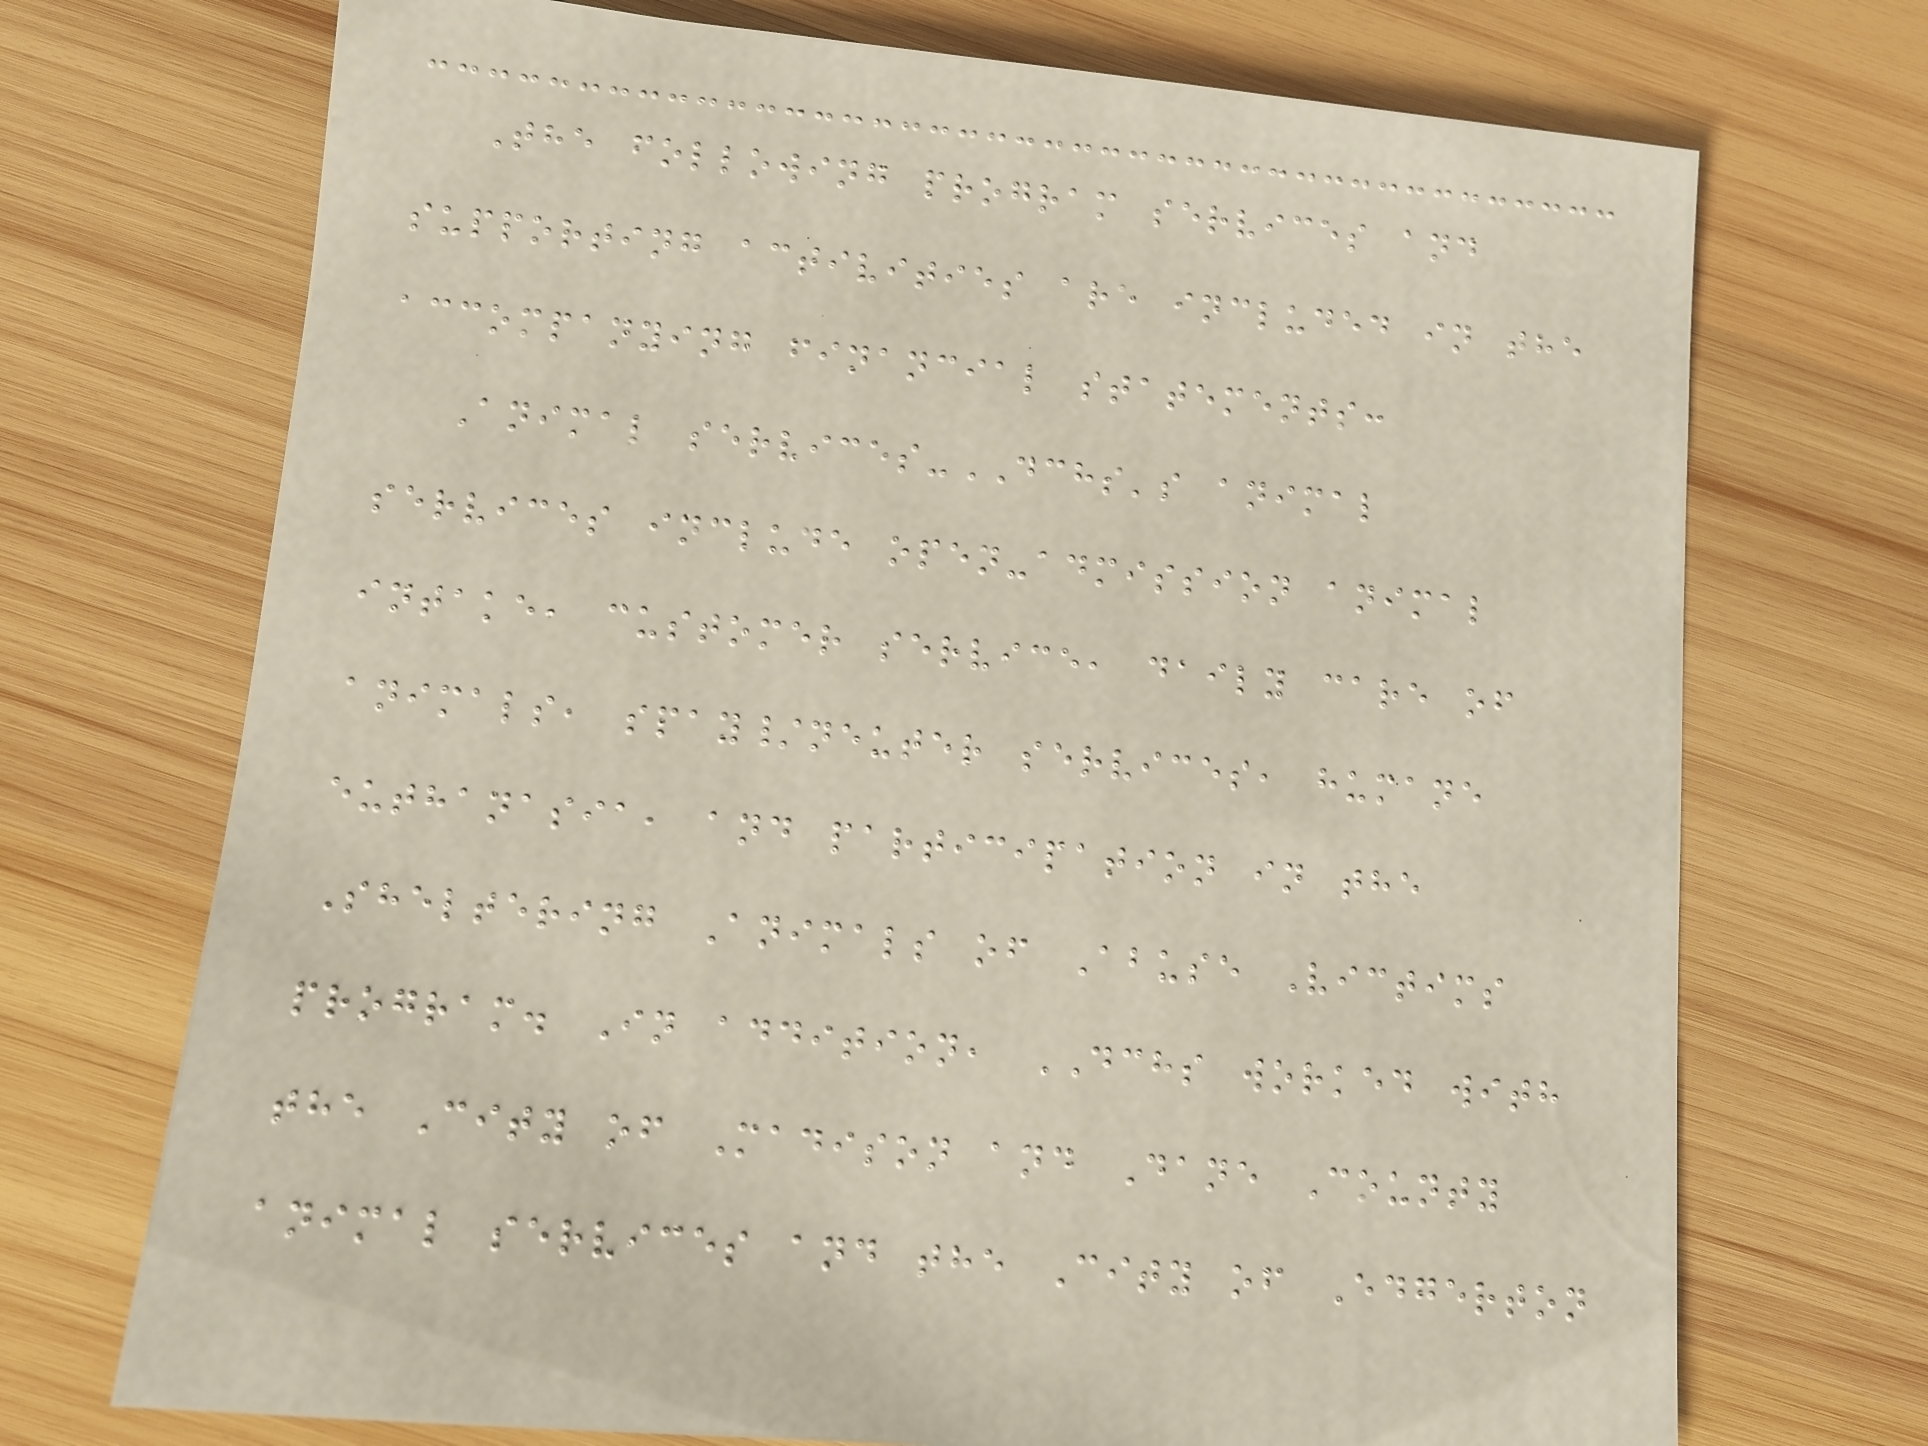The following program services and
supporting activities are included in the
accompanying financial statements:
Animal services-DCHS's animal
services include open-admission animal
intake, customer service, daily care of
animals, spay/neuter services, humane
euthanasia, and participation in the
Sheltering Animals of Abuse Victims
program. In addition, DCHS worked with
the City of Madison and Dane County
animal services and the City of Edgerton
